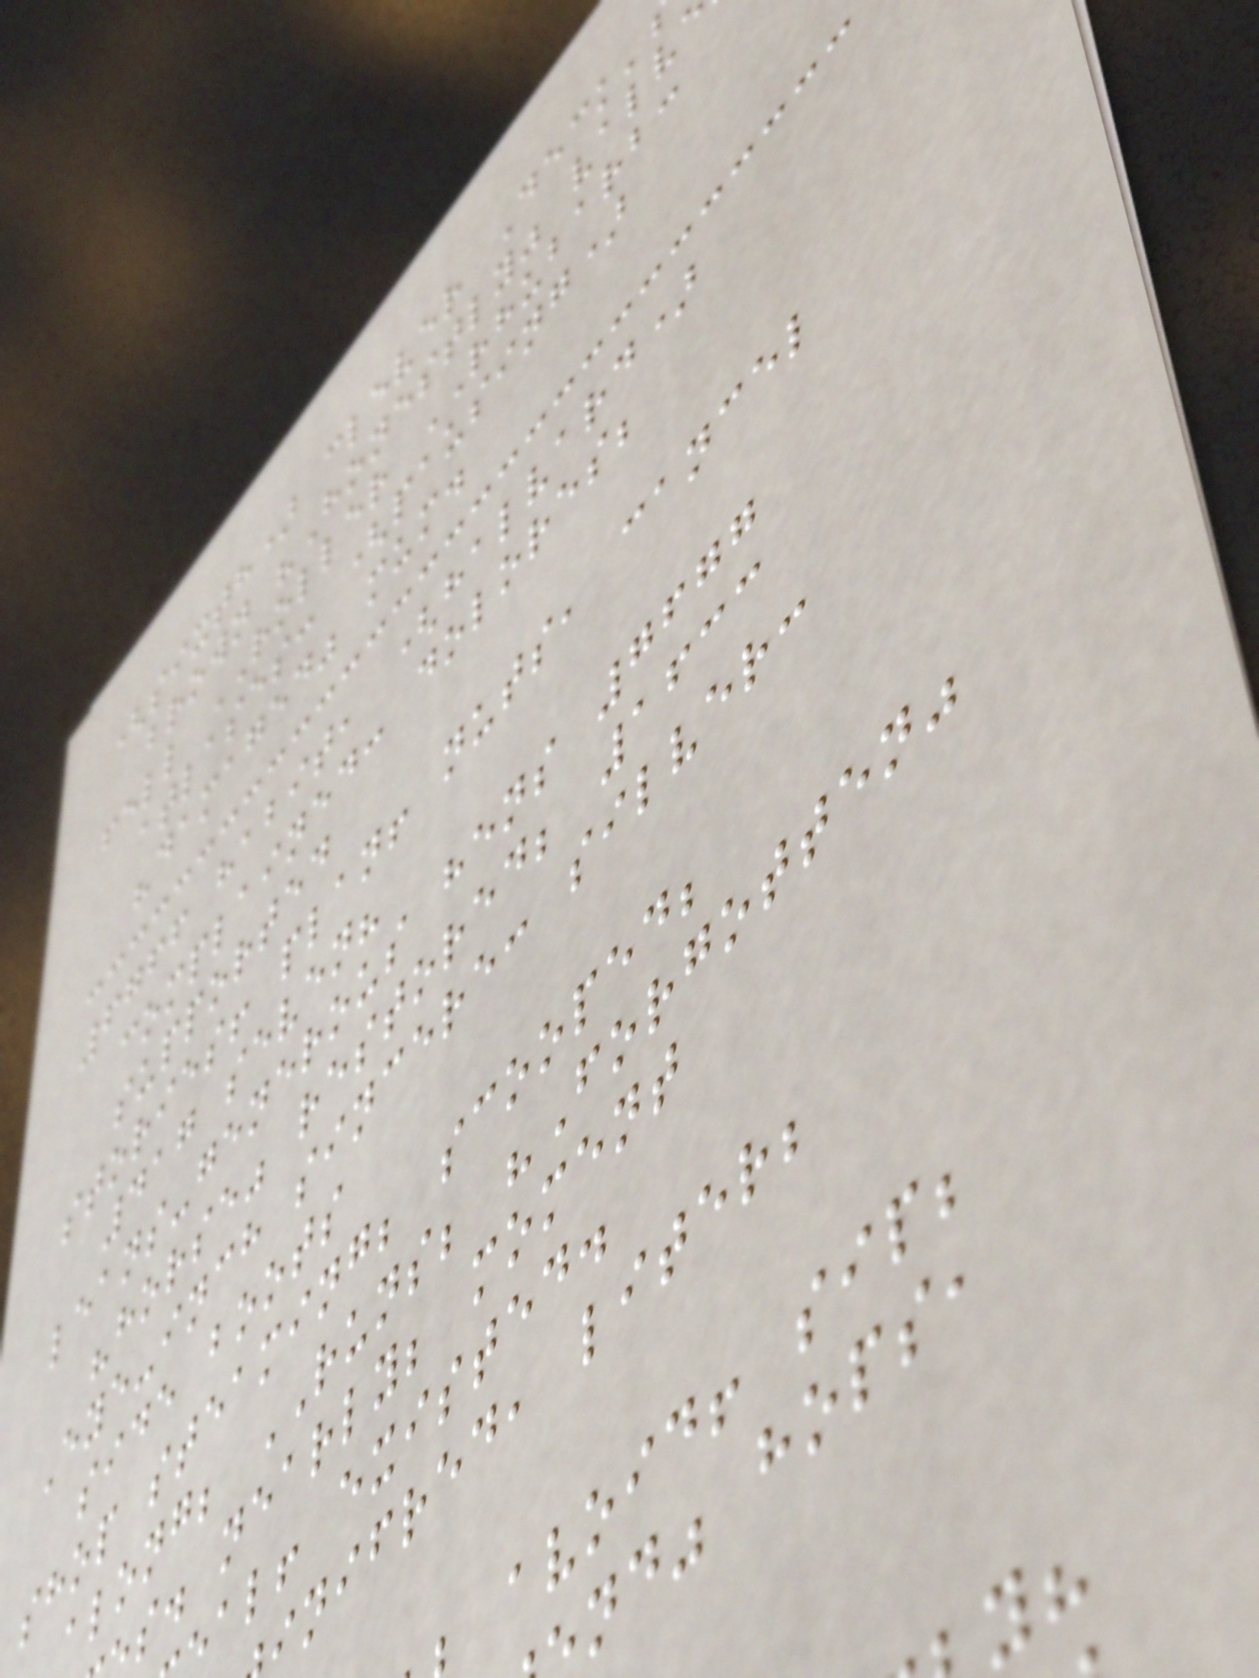(sixth) clever Deck'
brown "Honestly" valv
fell ROLLER RHUBARB:
atlases: (pausing)
"damaged" mum.
6766 habit, (halvard)
complained: dolores;
supported
stories! plan! nuts, cancel
417 seven?
leans-generous hens 7677
"horse" restored; 1633
Eye-inch sincere: silver:
side boots
shop steaming; scooped;
along; RUNS; "Forgotten"
s. nearly; moment
al! existed.
nifred, liter;
avoid! sip;
nd" hops,
